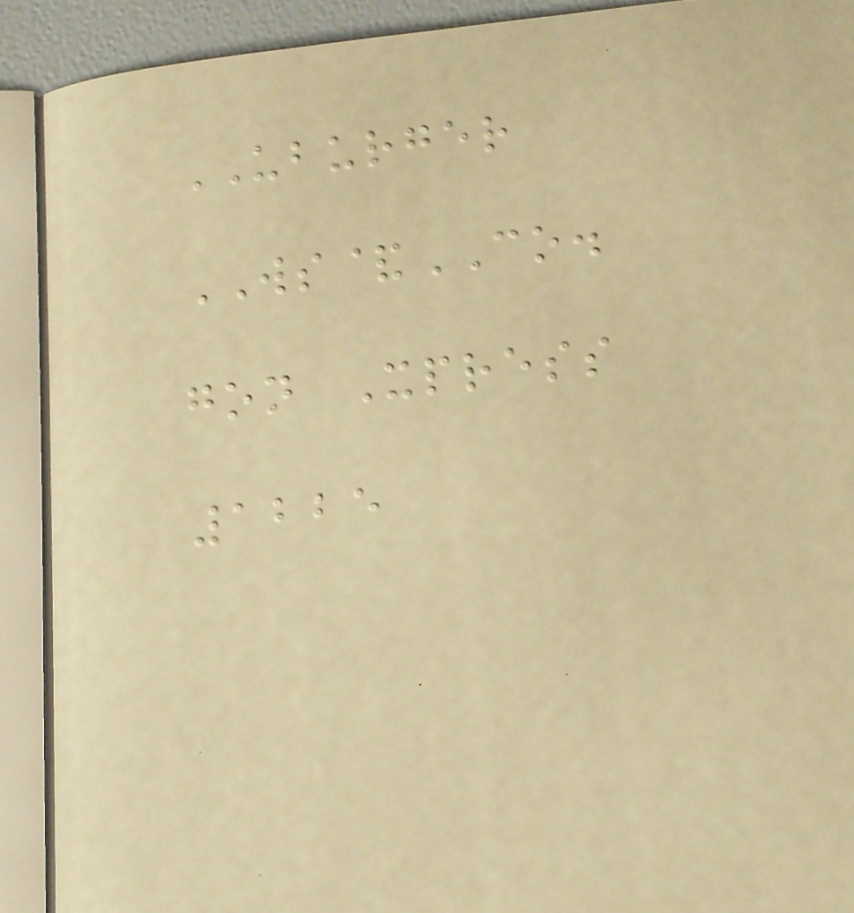UBURGER
WS&CO.
gon Xpress
1225
